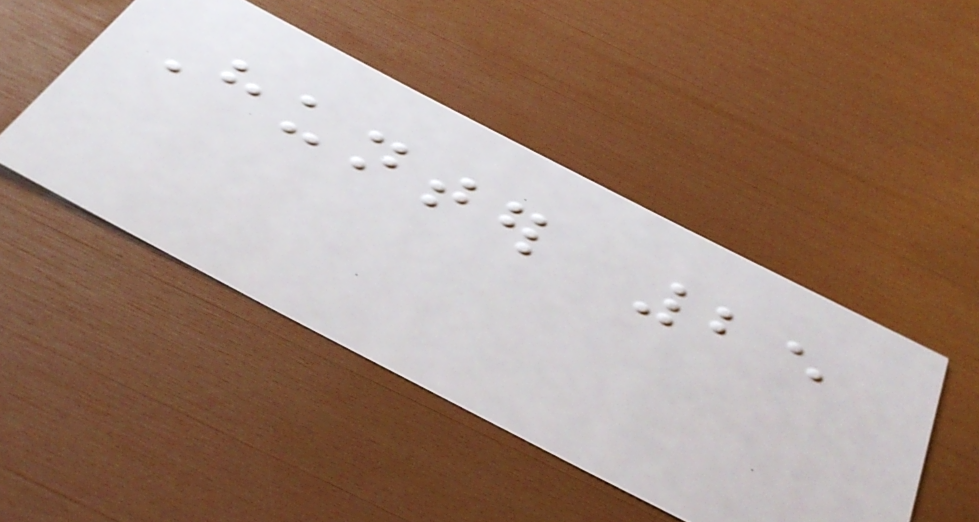Hunter 25
